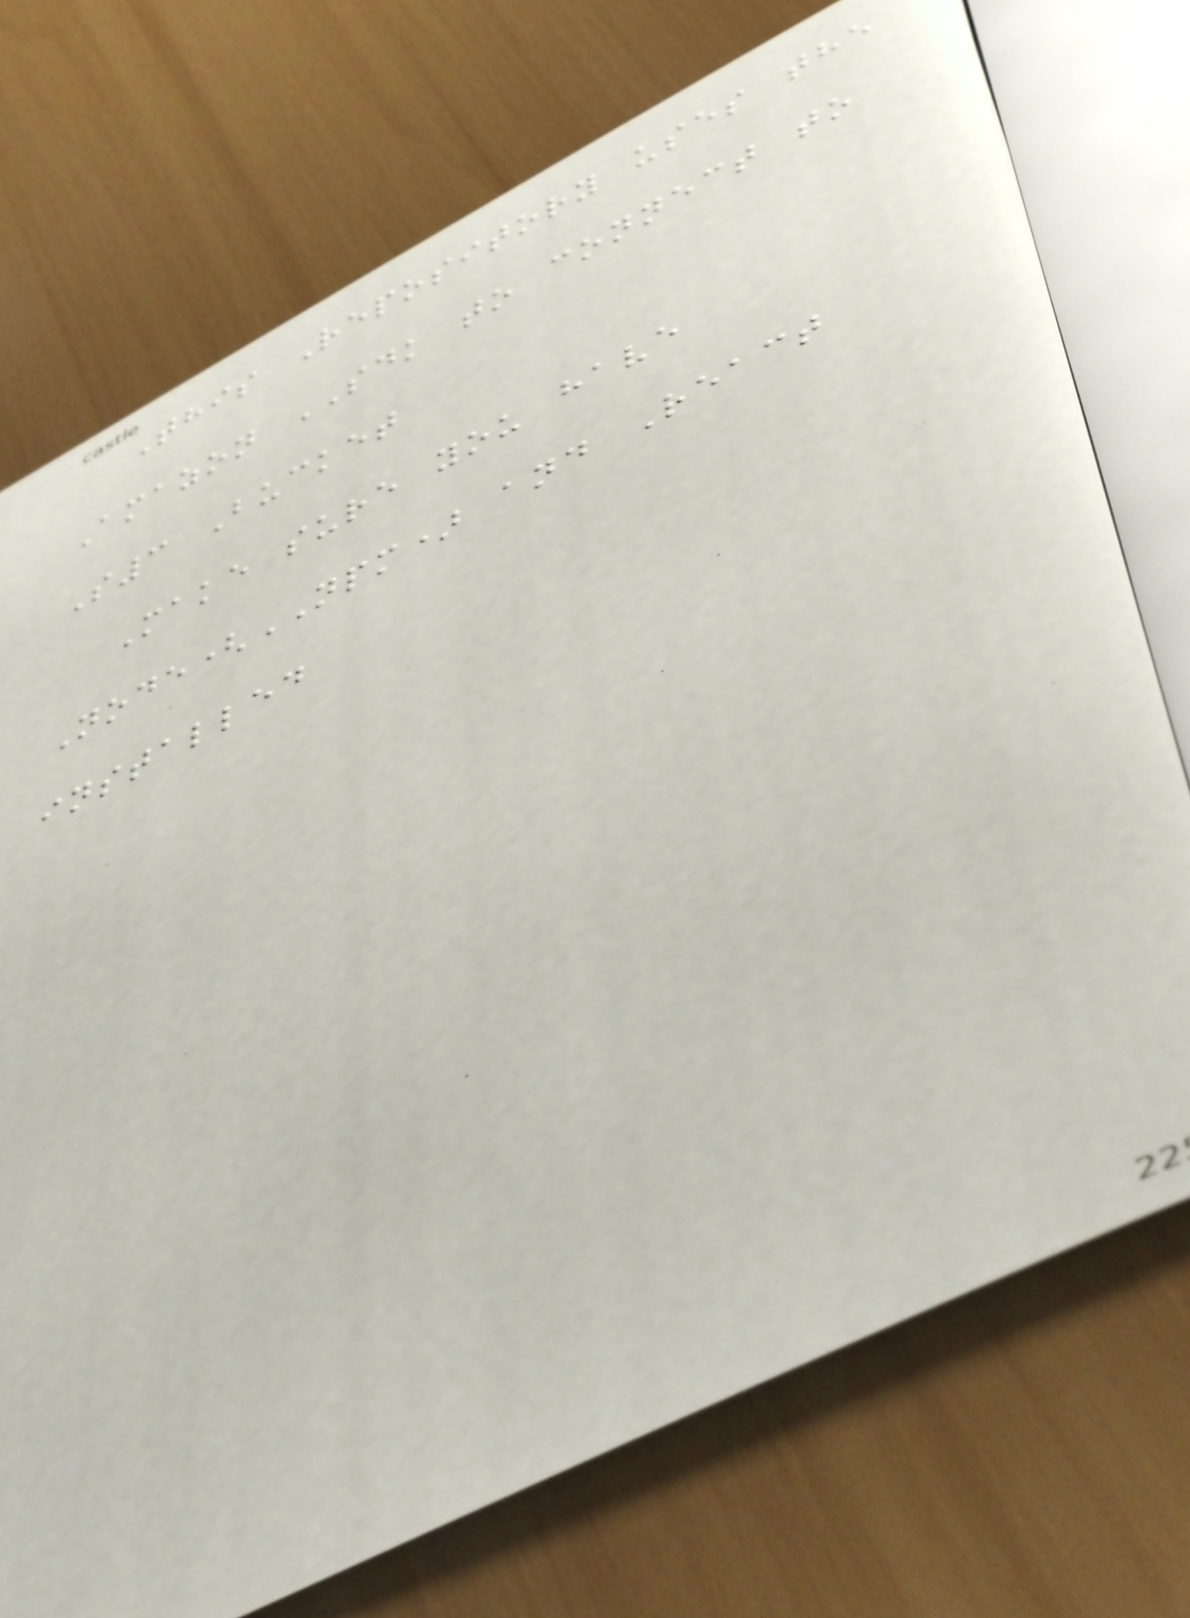This Repository uses the
Amazon SDK to connect to
S3 Bucket
Make sure you have
Node(NPM) and React
installed
